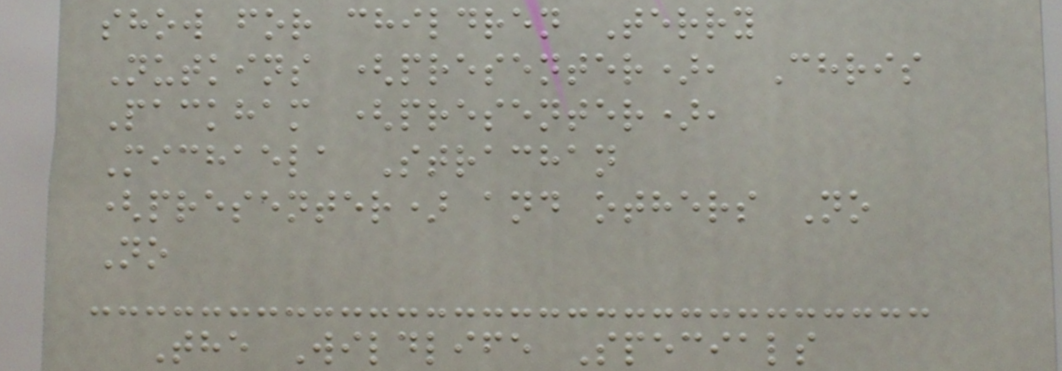show for children Terry
Nutkins (presenter), Chris
Packham (presenter),
Michaela Strachan
(presenter) and others No
No
The Wildlife Specials
